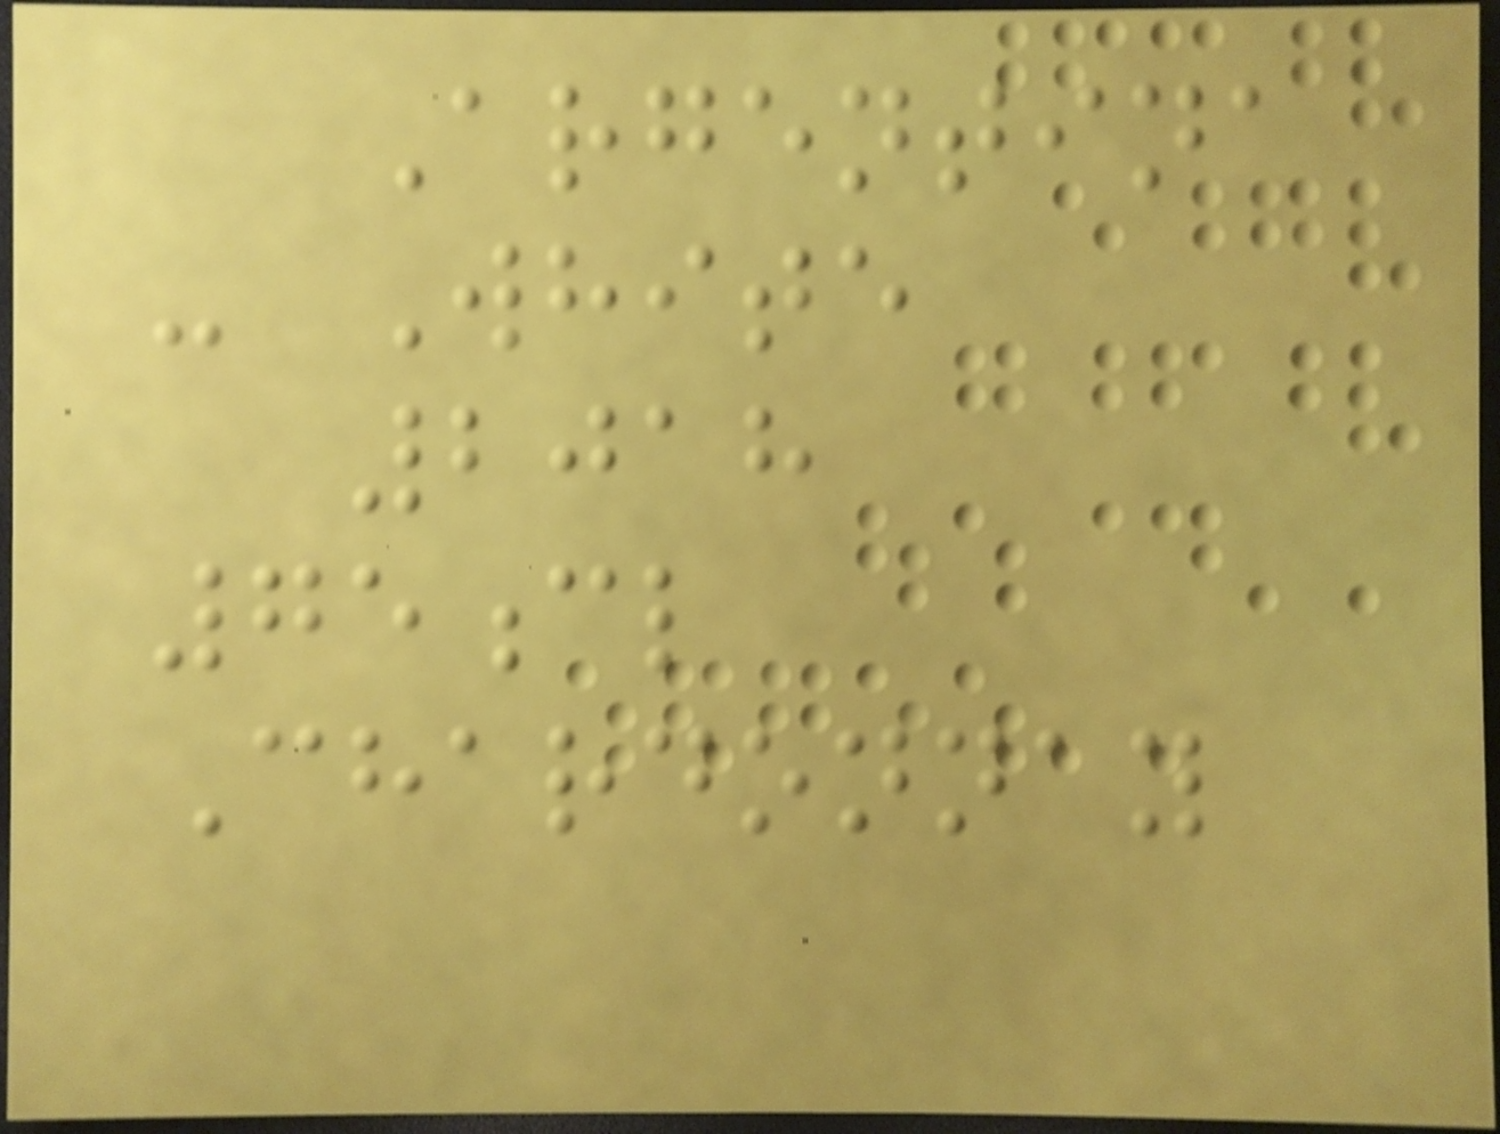Argentina
- White
2018
75cl
Chardonnay
